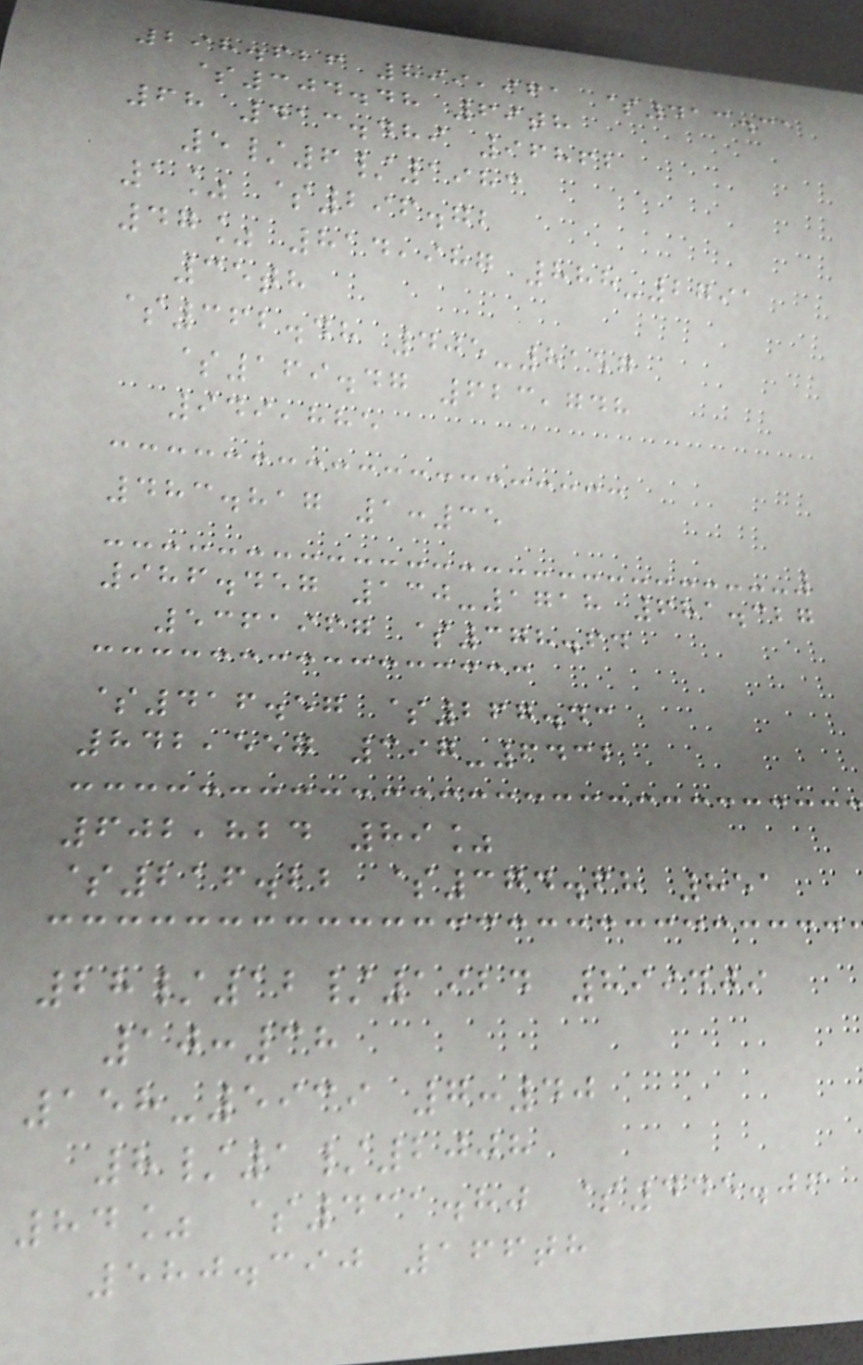298.626 899,961 $413.31
$304.48 69th
68 413.489 96862
5/6/1983
1% $296.72
47% 814,987 888-2791
35th
$362.48 405-8157
$169.47 623,748
949,885
483.817 1:35
986.457 130-1718 681.327
5361967 $378.64
$416.57 $267.43
842,557 397-6432
602,824 89%
$216.22 $374.68 851
28/12/1924 899409
10:38
158-5939 7:40
8/1/2008
84% $431.80 $445.06
580.390 166th
